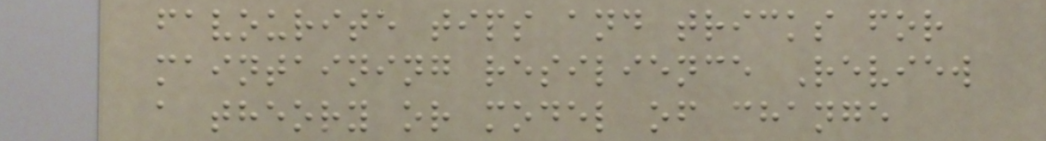favourite tips and tricks for
maintaining resilience Review
a theory or model of change
